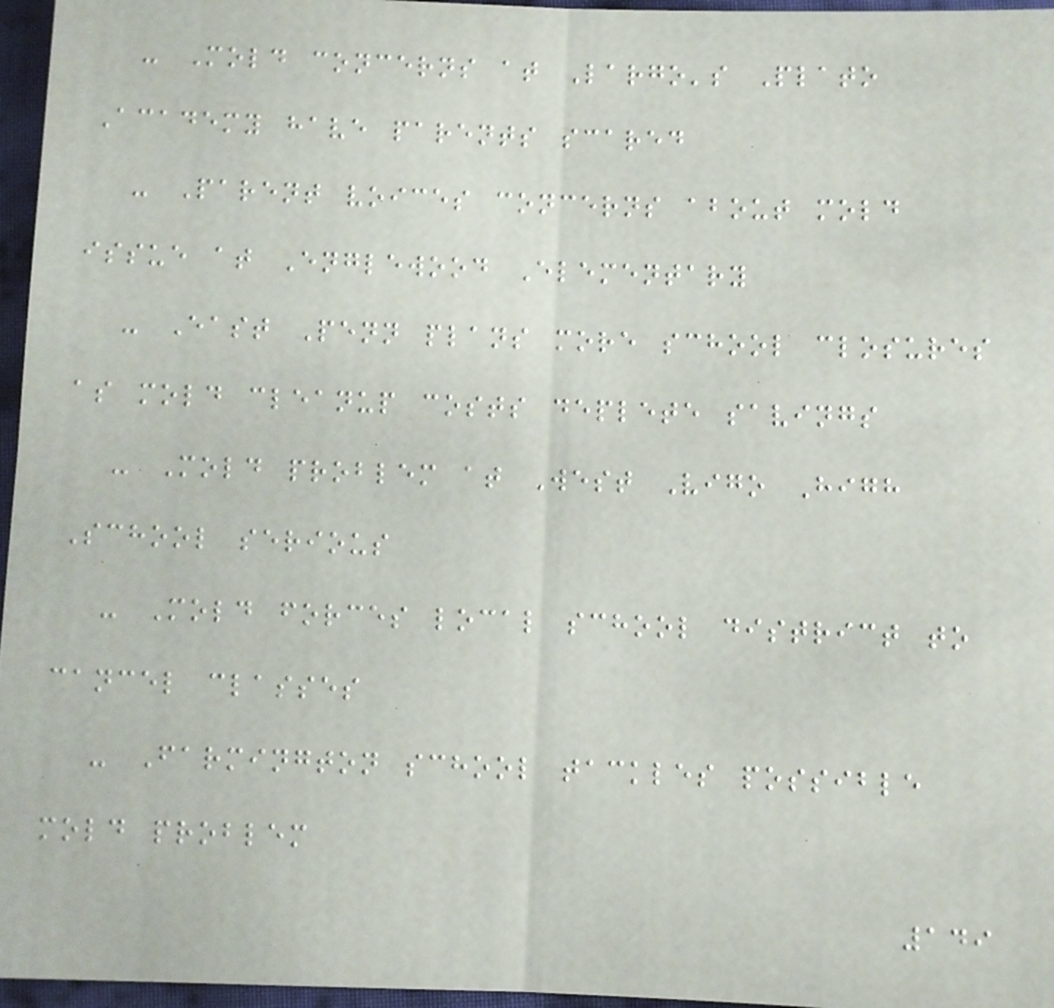- Mold concerns at Largo's Plato
Academy have parents scared
- Parent voices concerns about mold
issue at Englewood Elementary
- East Penn plans more school closures
as mold cleanup costs deplete savings
- Mold problem at West Vigo High
School serious
- Mold forces local school district to
cancel classes
- Farmington school tackles possible
mold problem
149
